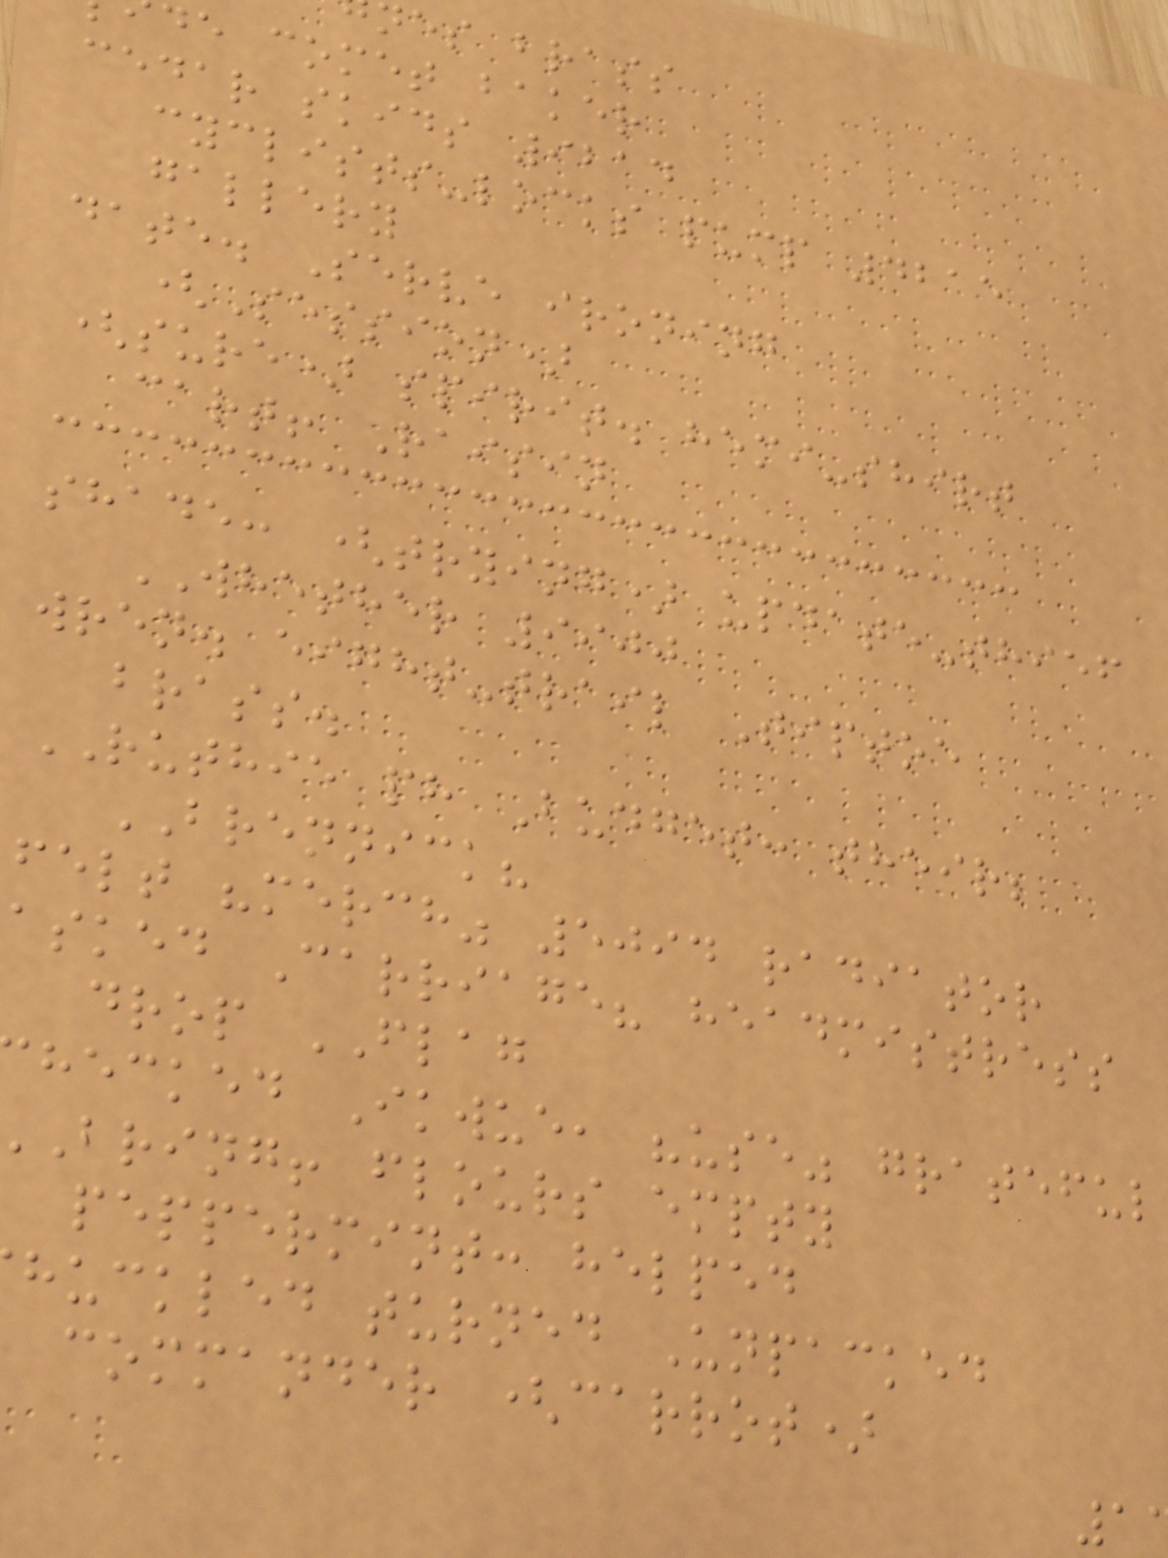es brass
de comet baker
cedar skids 9214
cyclists-locks pump 4215
gallery
date. Serve ironing
(Session)
(sure) spirit. hemi-shirt
cart! Raisin
shade: (trying) update-thief
WHETHER 9900
wren. eight-trail Tiptoe
brass.
RUTHIE ph Budget: their;
BRENNICK?
felt "merch" 5094 radiator
asked Carriage? headmistress
drop FLAG
hecked Ikwue, "use" grateful
bring! flours empty
peppermint: helped
huckled turned Unpacked
commander (carrot)
